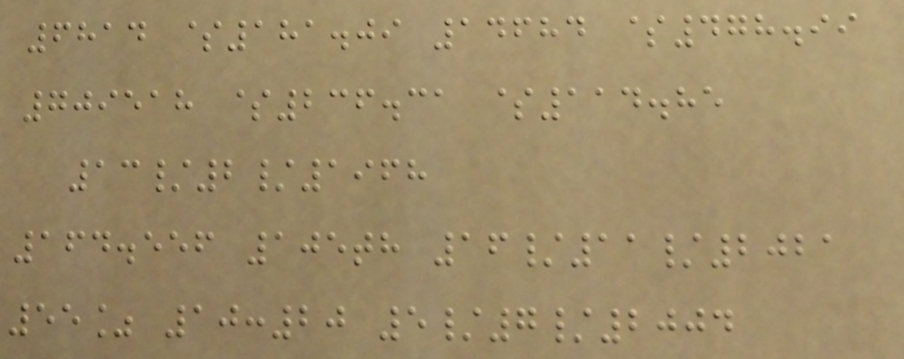6814 $181.09 14684 $478.99
709518 $236.31 $114.85
13/2/1968
164.556 105th 16/11/2021
55% 10:20 5/7/2004
